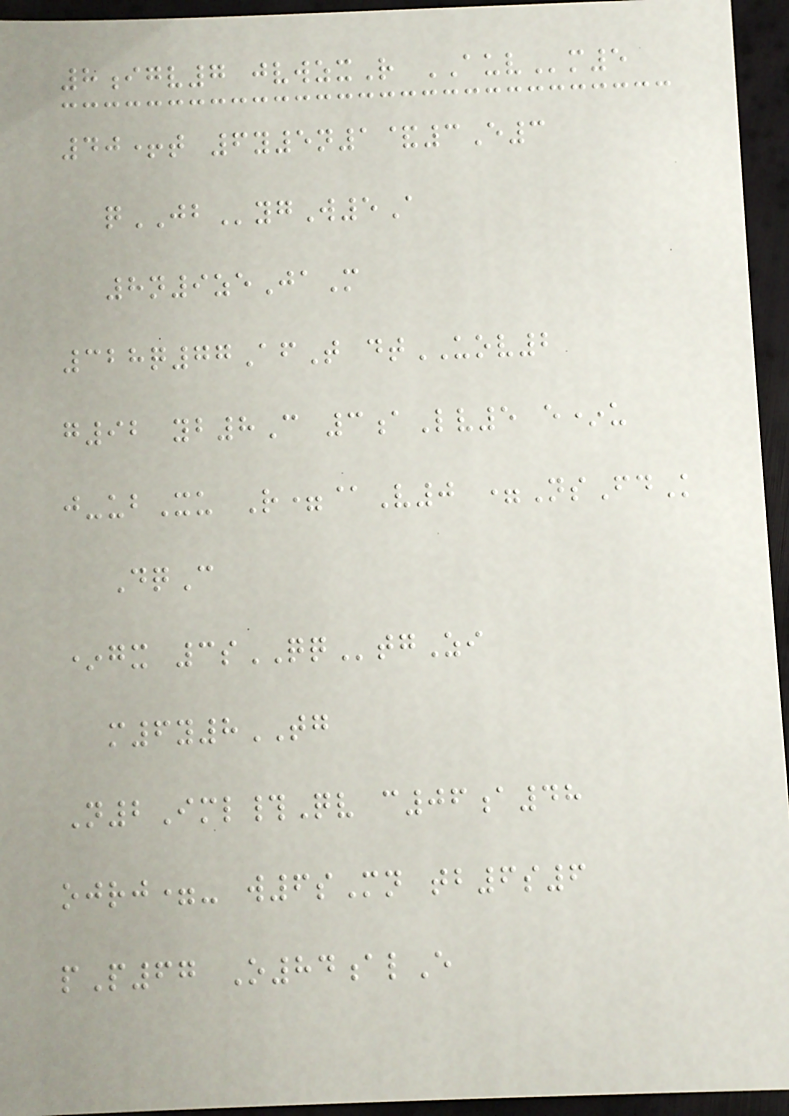8igv7 jvwzxR AUVm5
40+t 6y5n1&3E3
qJBygW5A
8n9zeJaM
328q77AfT dtUOV2
g92 yb8C 3aLv5 e*u
j-ubXu R=@V0 =NsFdK
DqC
*gx 3sQQtgZi
m6y8TG
N2Iml#Qv c06a48
ojrj=- w6sMn tb6s6
pP67 O84alE
